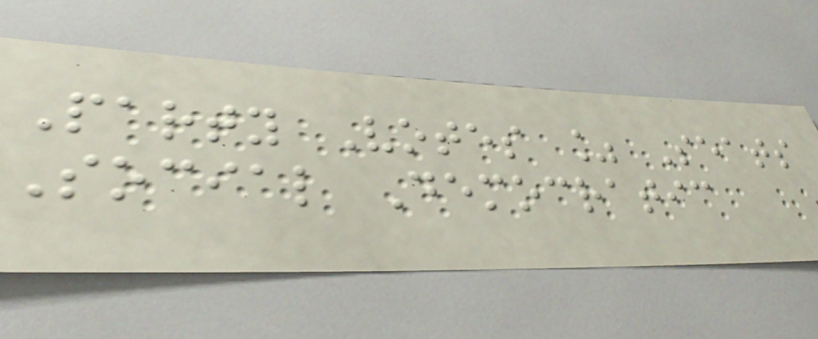Party Votes % Seats
Social Democratic
